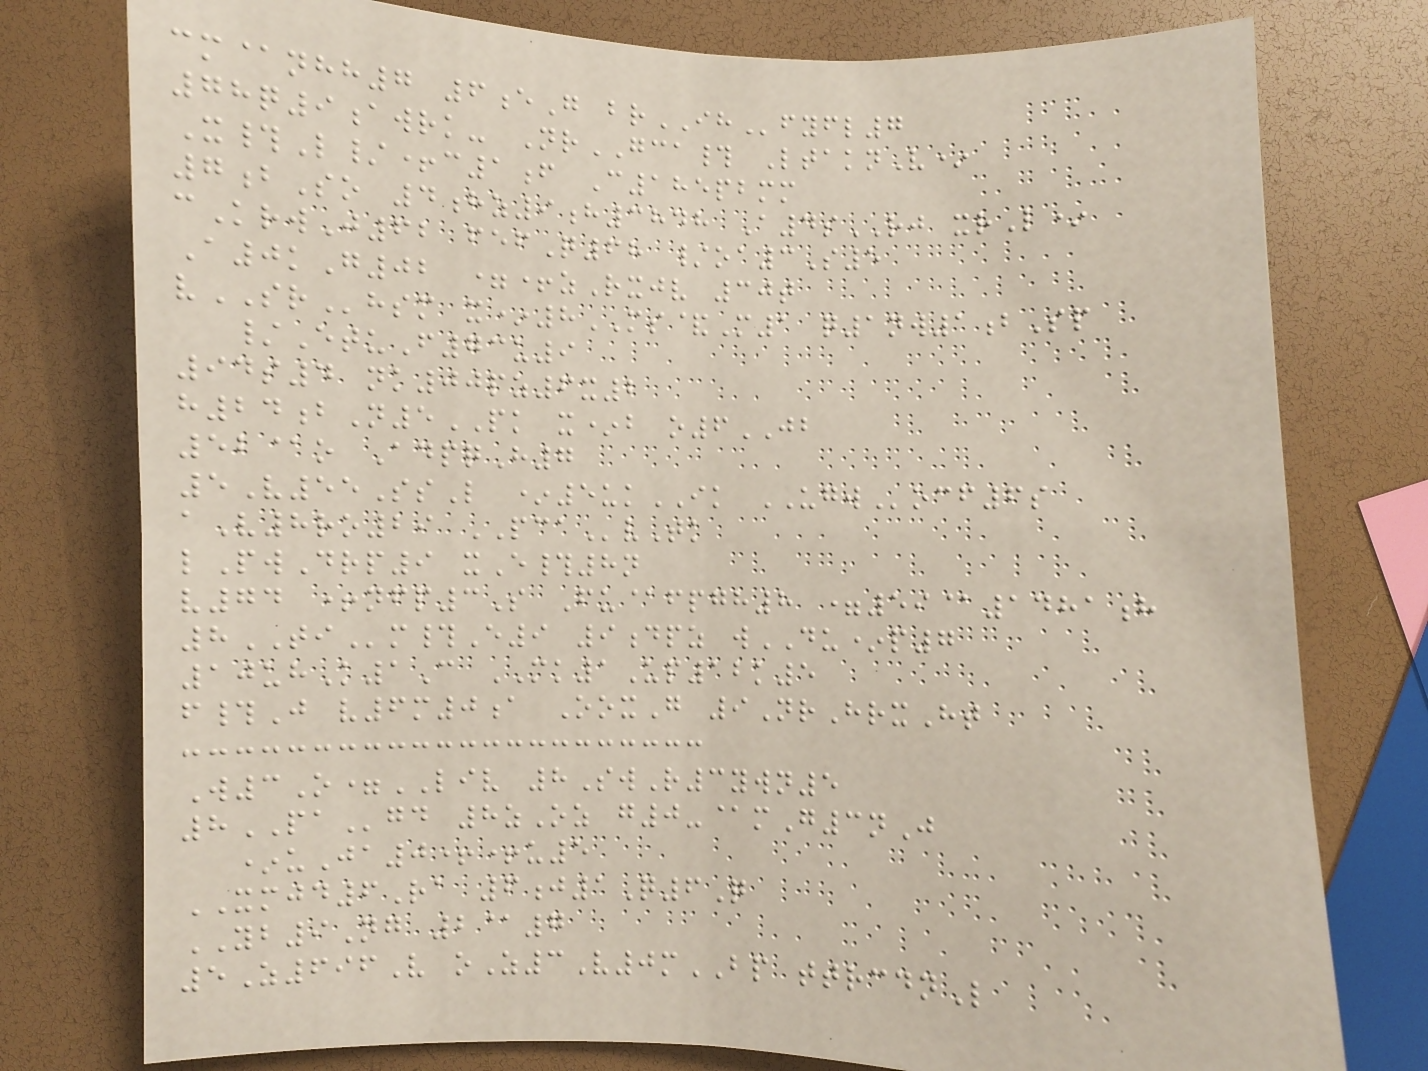cm@nhh7 6eG brIHfyfl7
78q9awrk- NrGCA# LtaknV*
X#L/+c1f C185pbmm
7bSo 4hz9h3848 A4sRJ xrL*
cKrwJ62 fefQ68 /oa3S5
A0kG02 =+zRxjv 30t
vSRhsm x*8MS&M1 q1nw1bSp
/EtuF73u9
94s4 nk00pz6x2
h24bN5PK x*b o6JB
52@o AdpqH7
5V55SsL *5ukIK UGWocf6s
aV8ro29 PCAvTk
lPwDrp9 xE#8n
v74 +nfp3S Fu@fpgh8 =59@1481h
8TIm#E9 9dpz wDU*p7
10uhK1C MK1Up12k5
f#J v6m0a OoxG 9NrHrxHt
W3O=LIV 8SwR3ywn5
8PAgd 8zOz g0-@mG3nJ
*uJa0++u5
XMJD6Ra 6j1Q6Q
YB9Ng 2@7
5Z696V oZ3V0mBP ttrcdnL
